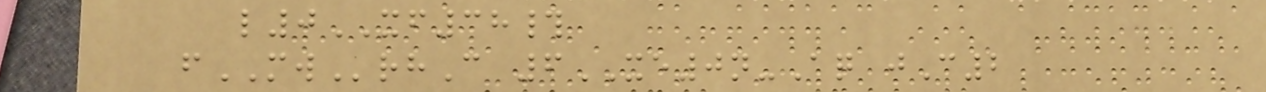l0XF38#
fMWrhC 6XE0n-Aq jC2
